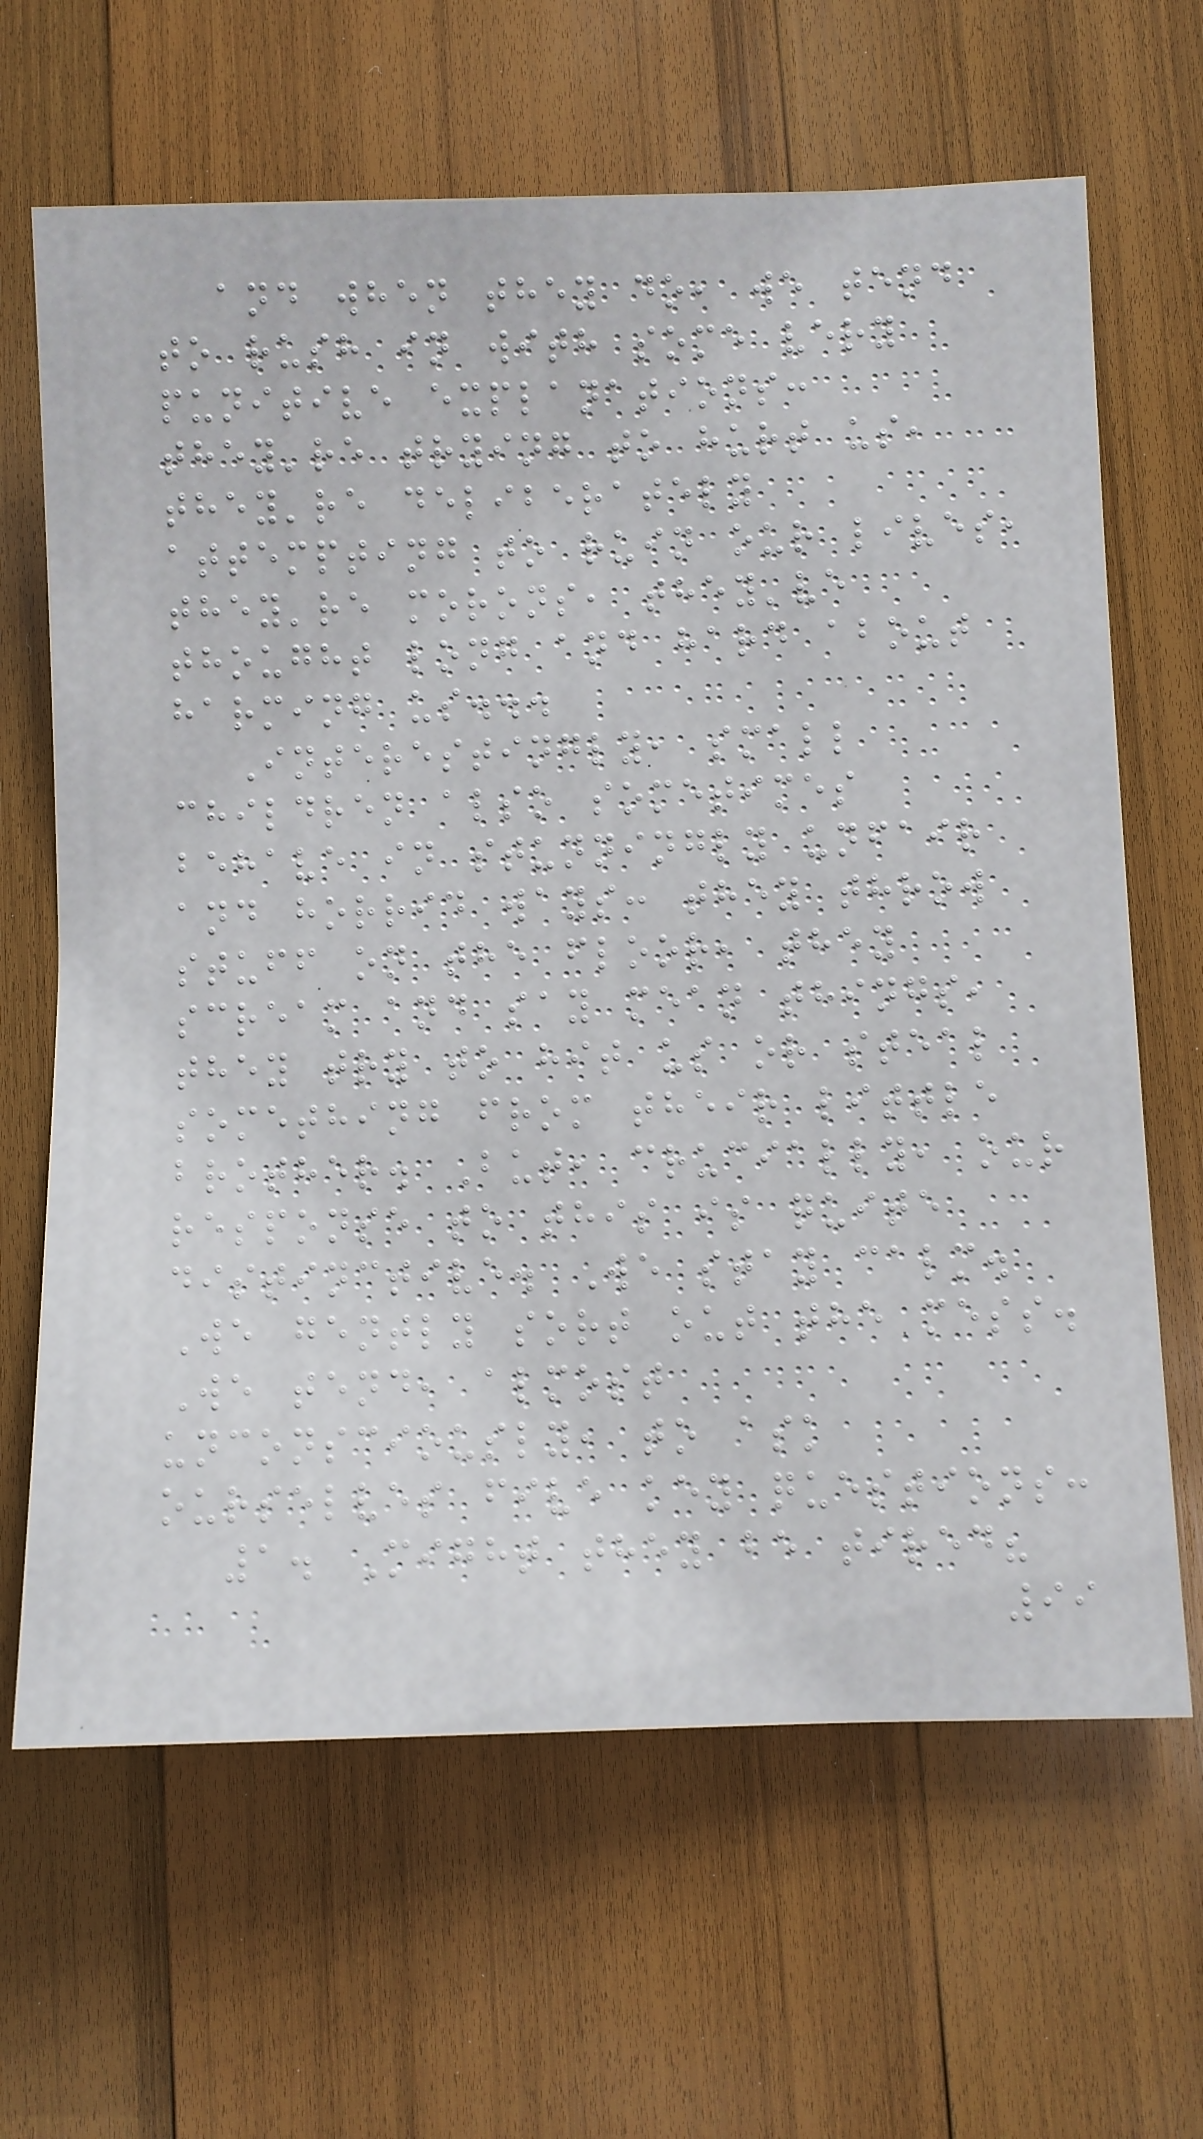and when they do, we tend
to rush in with some very
punitive explanations:
they're trying to hurt us,
they're deliberately
attempting to ruin our lives,
they're morons, they've
thought long and hard about
harming us...
Interestingly, small
children also sometimes
behave in stunningly unfair
and horrid ways: they throw
stuff on the floor, they
scream and say mean things,
they try to hit us or steal
something from their little
brother. But, crucially, our
response to this is quite
distinctive. We stay calm.
We gently sort out the mess.
We tend, almost
unconsciously, to ask
ourselves five key questions:
1. Might they be tired?
99
